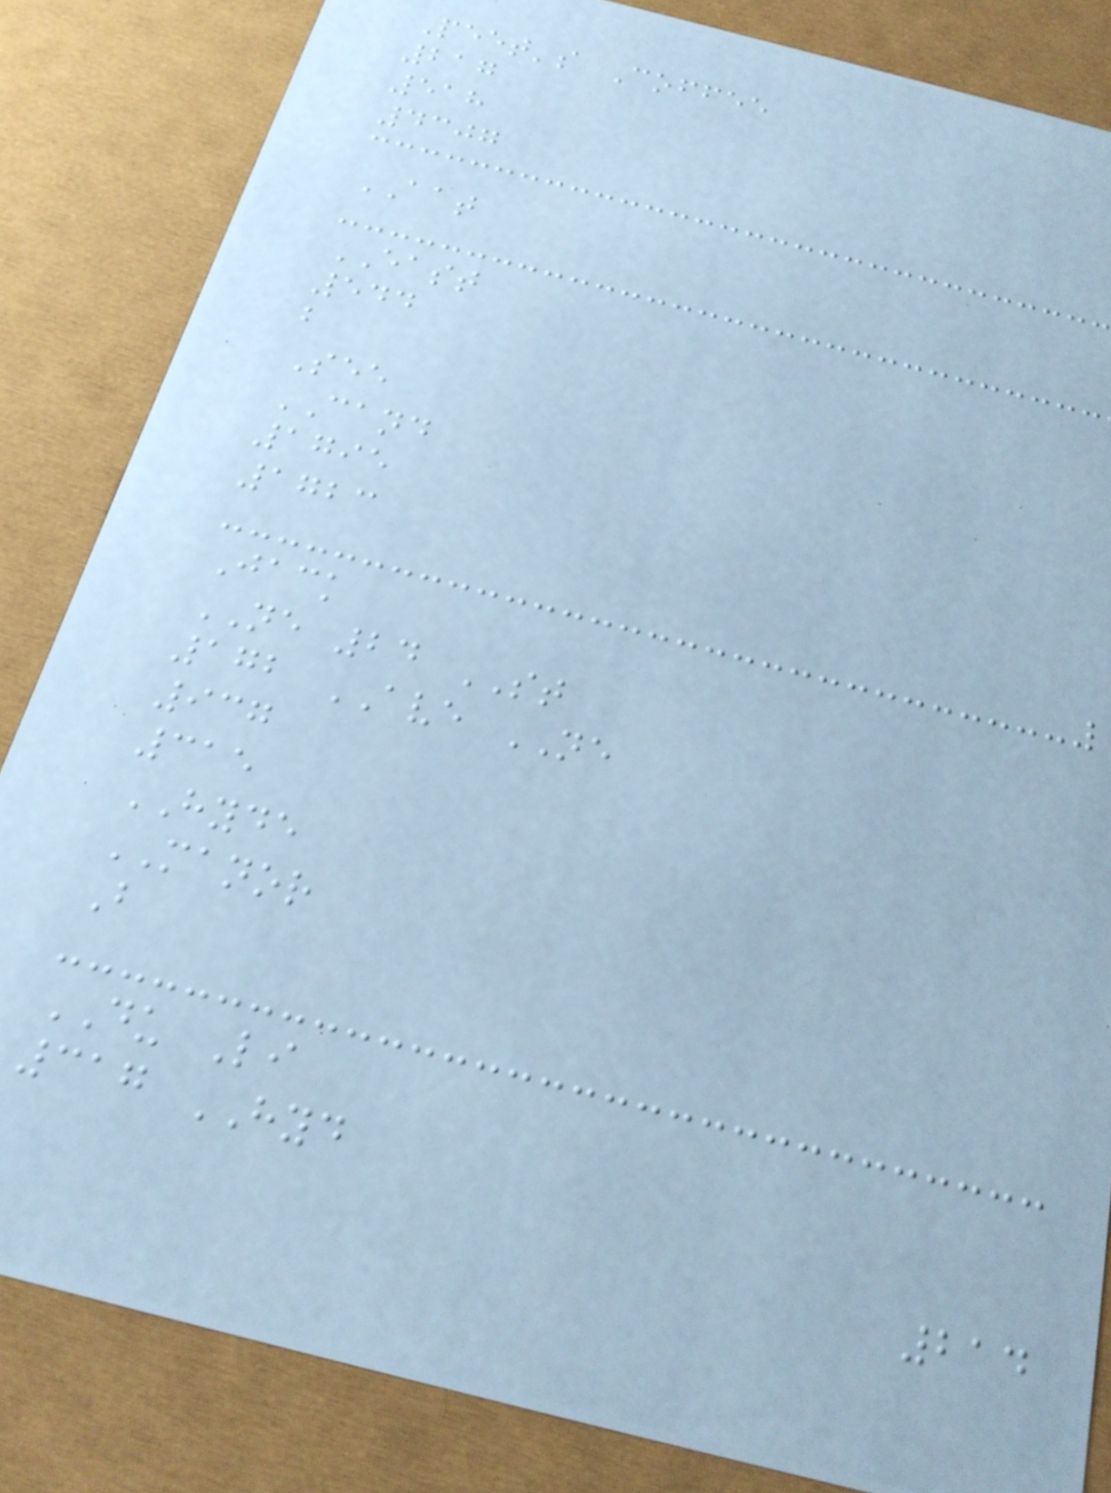Peet's Coffee
217
518
4307
AAT
EAST
544
b
See
CAND
1795
1723
Jack
NE 24 ST
172 AVE NE
937
315
HYDE
MANOR
B
DU Li
317 HYD
214
